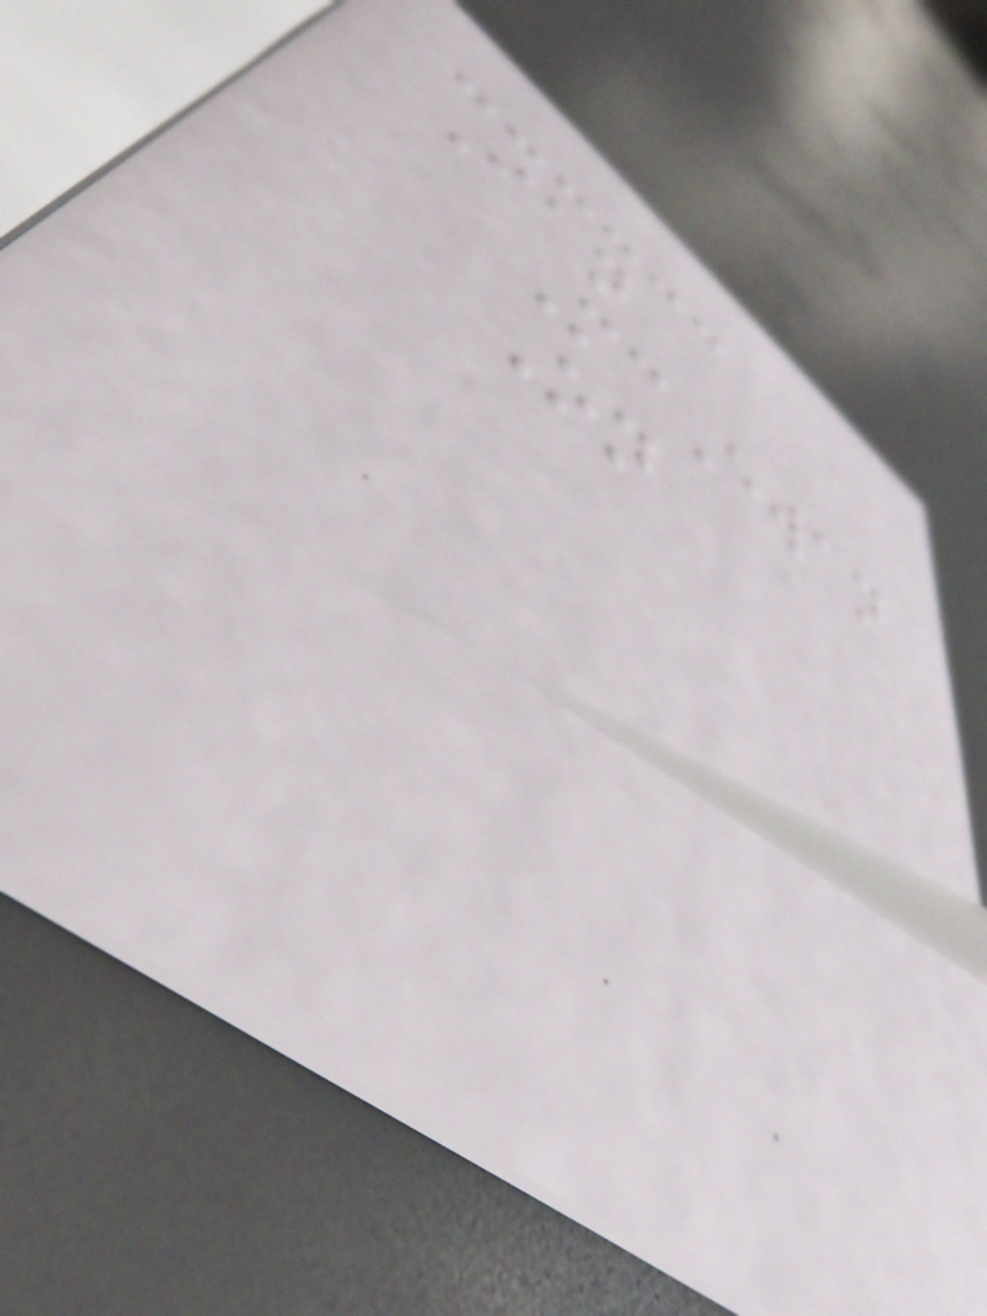Ian
McEwan
On
